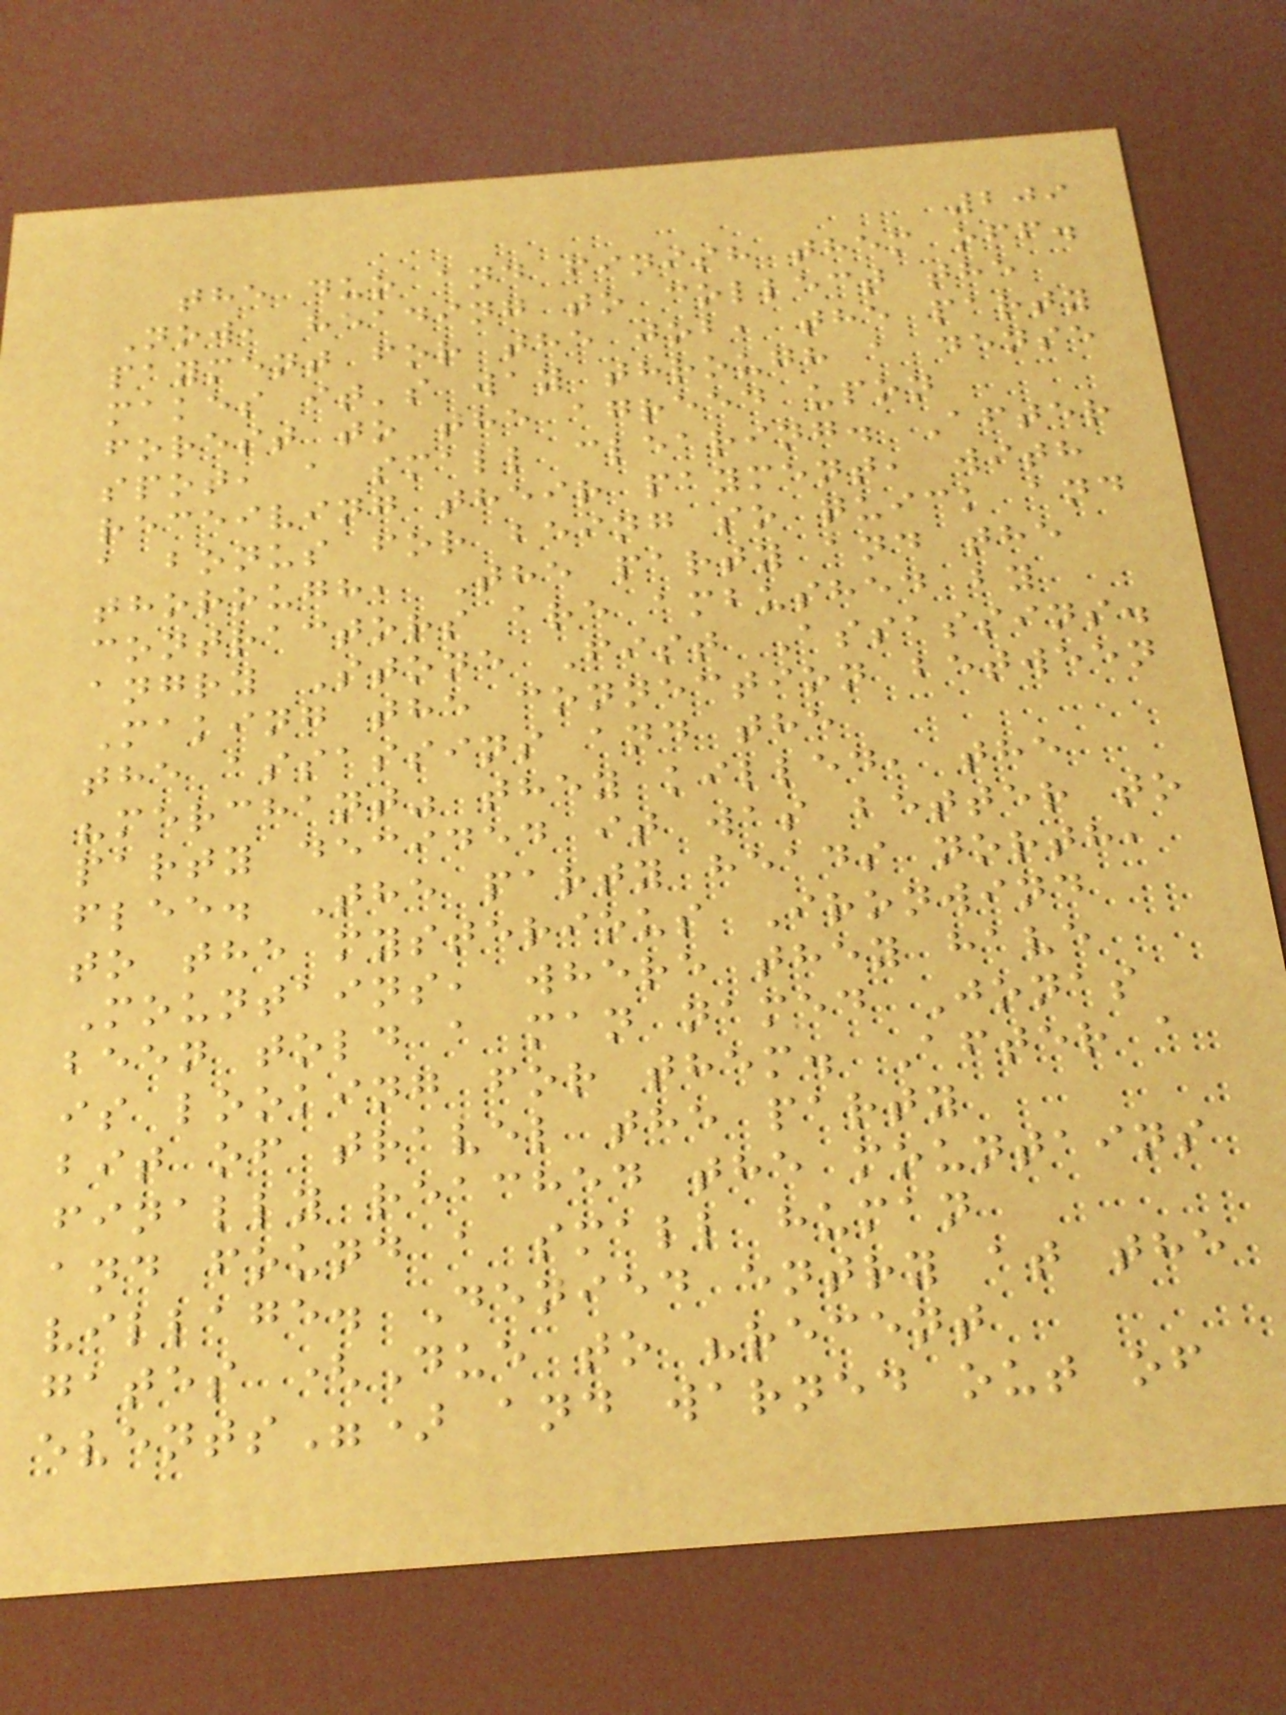209
the duo and finish them off.
Now, heading to collect the
payment for the job, the party
makes it's way through a dense
forest to the agreed upon
spot, a small clearing. After
receiving their payment, with
a bonus for being so quick and
thorough, The party and the
contractors are ambushed by
angry Stone Fist Assassins.
Making the connection between
the assassins and the
"merchant" they killed, the
party decided it was better to
flee. The party heads north,
to the mysterious Ironwind
Mountains, where they have
been told a man named Jonas
is looking for them. After a
bit of travel the party
finally reached the mountains
and found a small human
village. Denied entry at the
gates (Due to "recent
events") and warned out of
